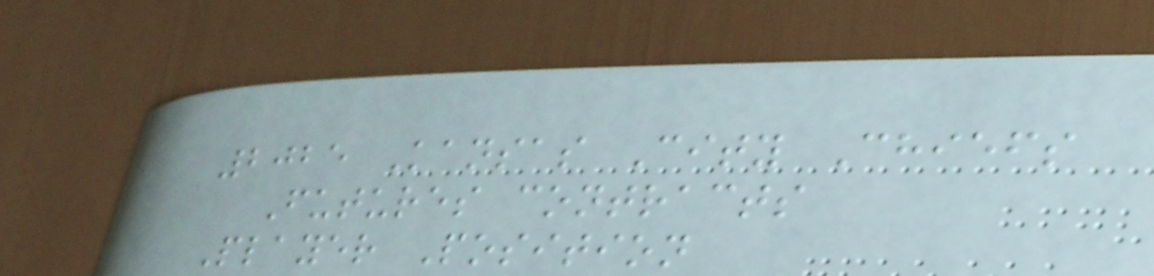2025 Kansas City Chiefs
Futures contracts
Player Position
